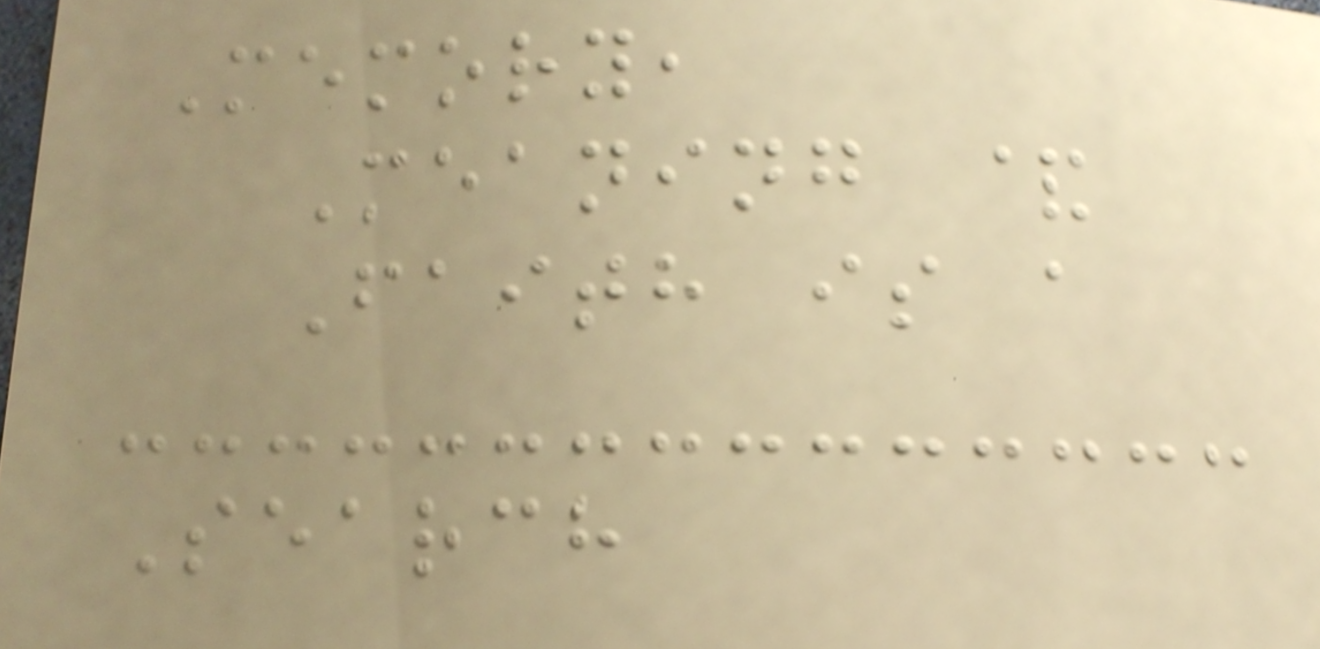Memory,
Meaning &
Faith is a
Search
